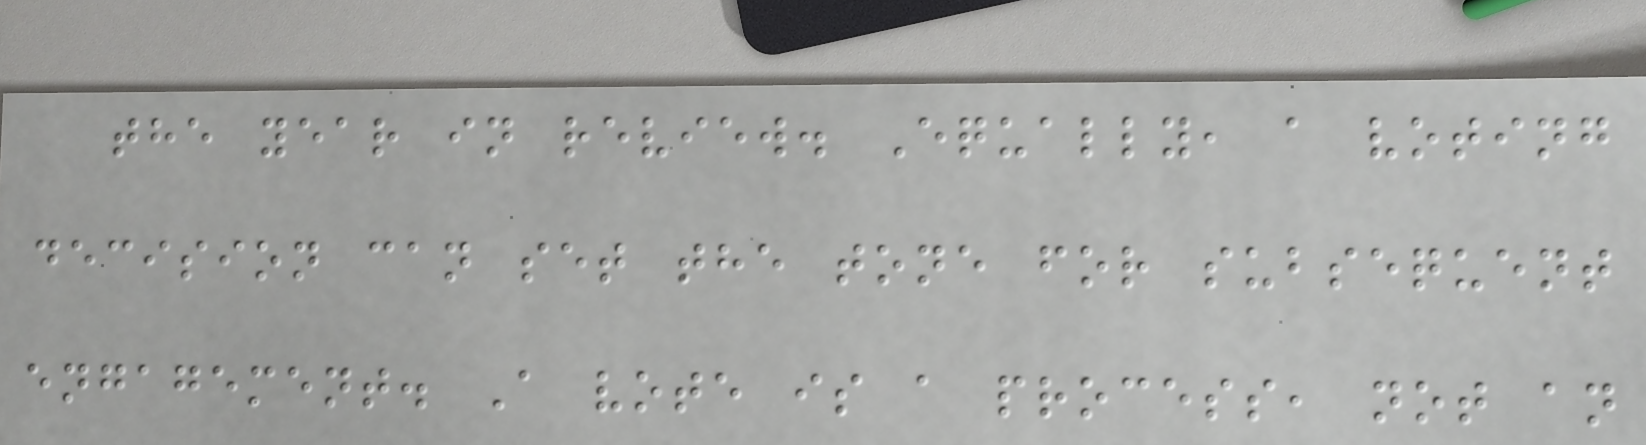the year in review. Equally, a voting
decision can set the tone for subsequent
engagement. A vote is a process, not an
